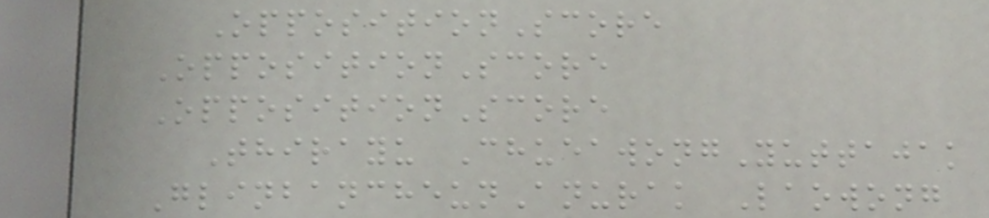OppositionScore
OppositionScore
OppositionScore
Thirayu ChueawongYuttajak
GlinbancheunAnurak Laowong
